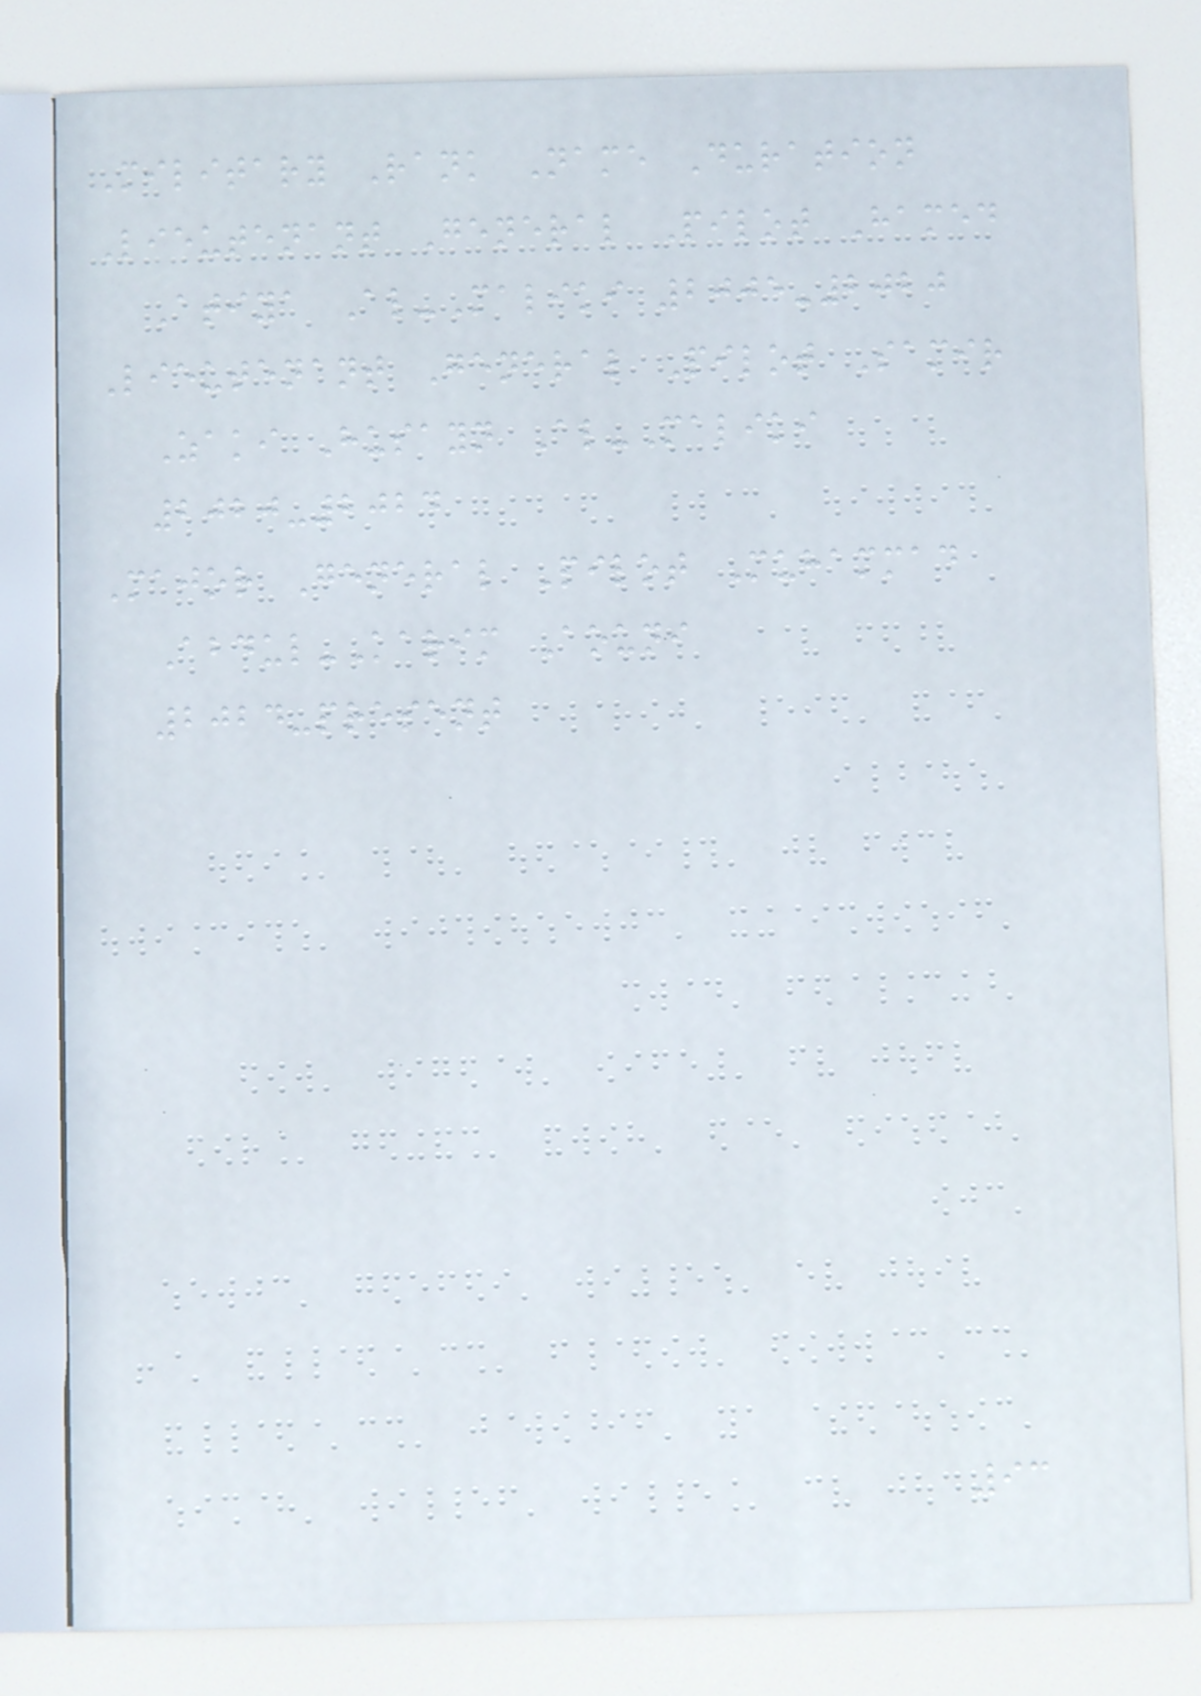Military Rank Name Duration
Lieutenant General Pilot Hamed
Atiya Al-Maliki 2005-2020
Lieutenant General Pilot Samir
Zaki Husayn Al-Maliki
2020-2024
Major General Pilot Muhammad
Abdul-Karim Aouni
2024-present
93
